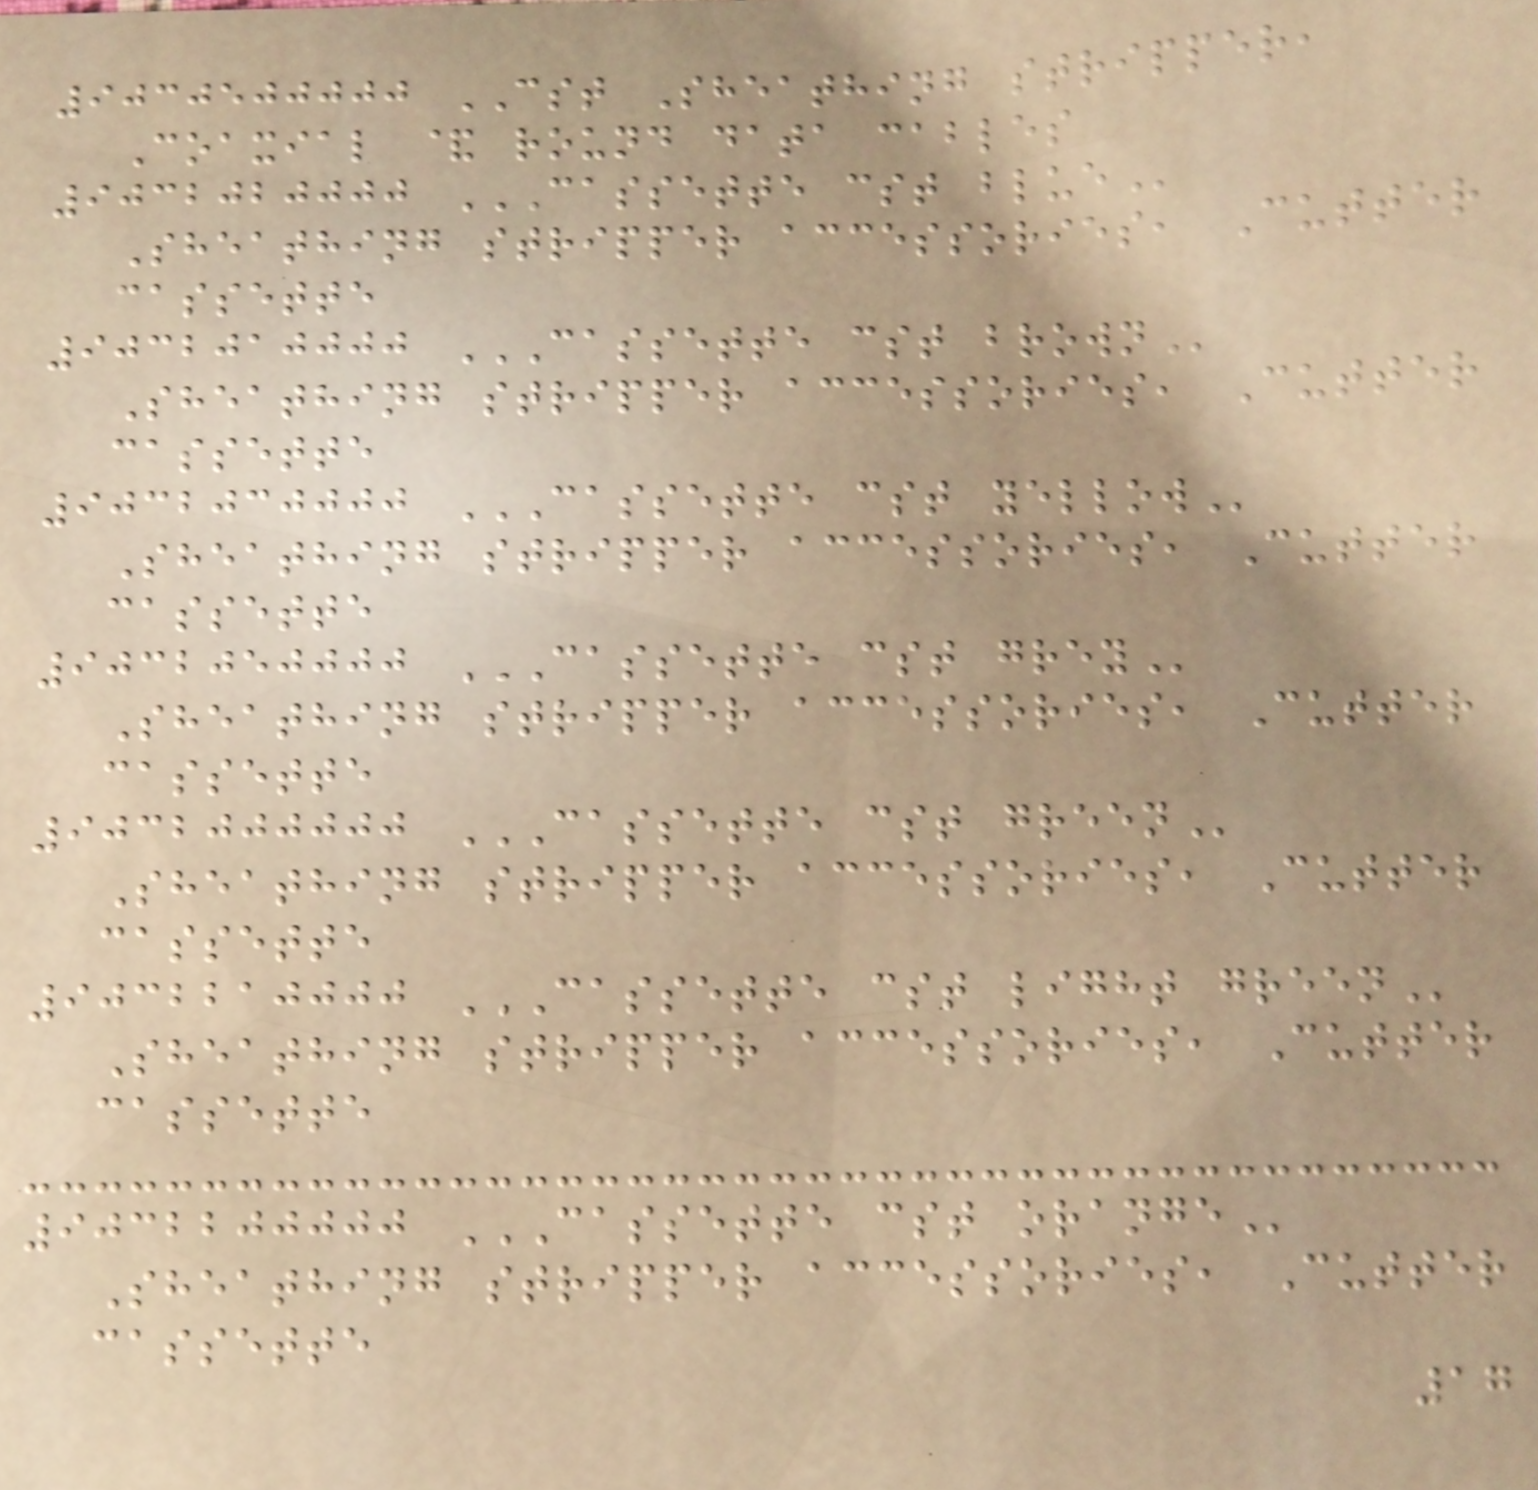9030500000 CST Sheathing stripper,
Coaxial & round data cables
9032020000 CASSETTE CST BLUE
Sheathing stripper accessories, Cutter
cassette
9032010000 CASSETTE CST BROWN
Sheathing stripper accessories, Cutter
cassette
9032030000 CASSETTE CST YELLOW
Sheathing stripper accessories, Cutter
cassette
9032050000 CASSETTE CST GREY
Sheathing stripper accessories, Cutter
cassette
9032000000 CASSETTE CST GREEN
Sheathing stripper accessories, Cutter
cassette
9032210000 CASSETTE CST LIGHT GREEN
Sheathing stripper accessories, Cutter
cassette
9032200000 CASSETTE CST ORANGE
Sheathing stripper accessories, Cutter
cassette
17
